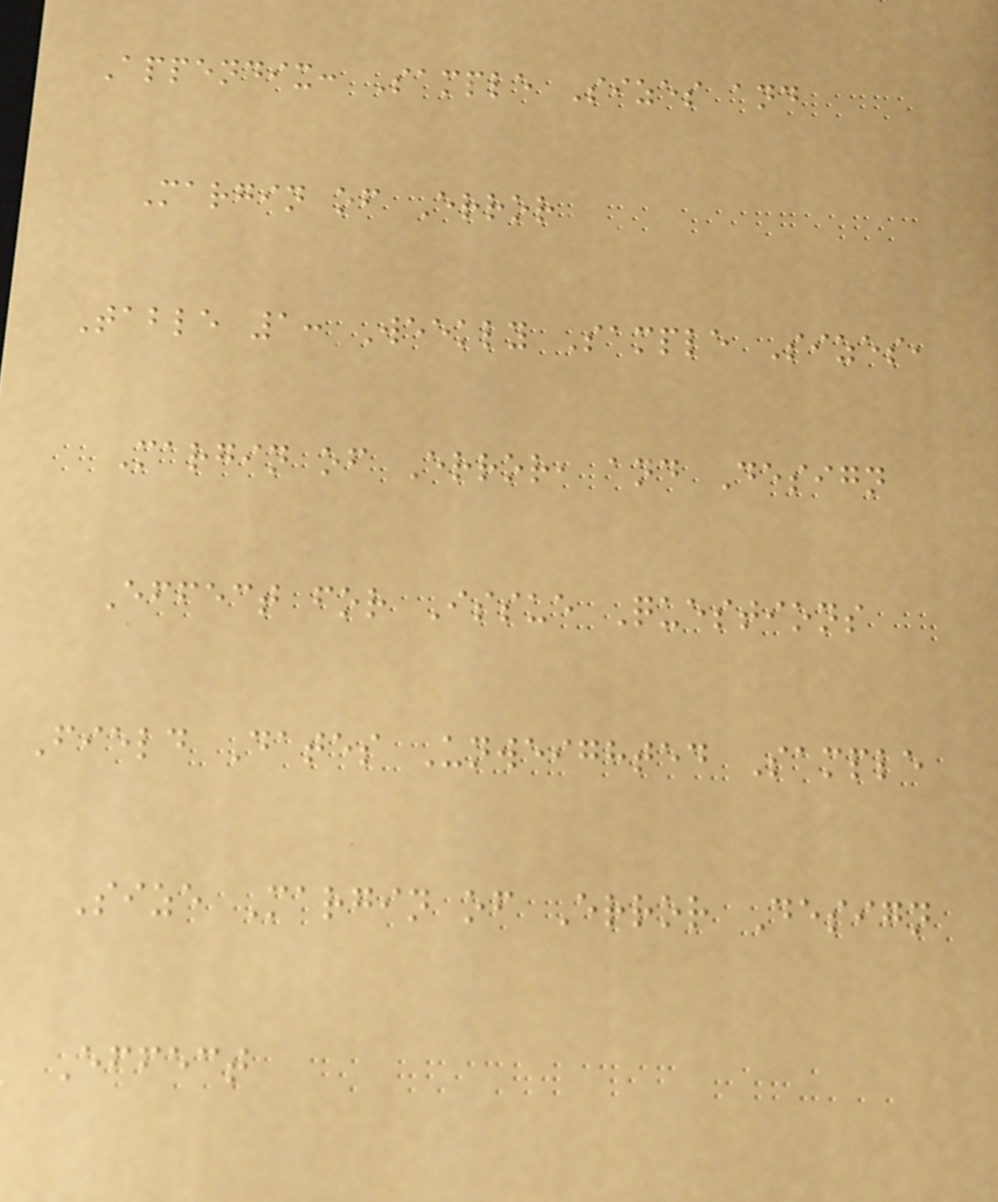Appendix: Sample Sizes and
Margin of Error
Table 1: Weekly Sample Sizes,
Margin of Error, and Design
Effect for Issue Questions
Field Dates Unweighted Sample
Size Margin of Error Design
Effect
